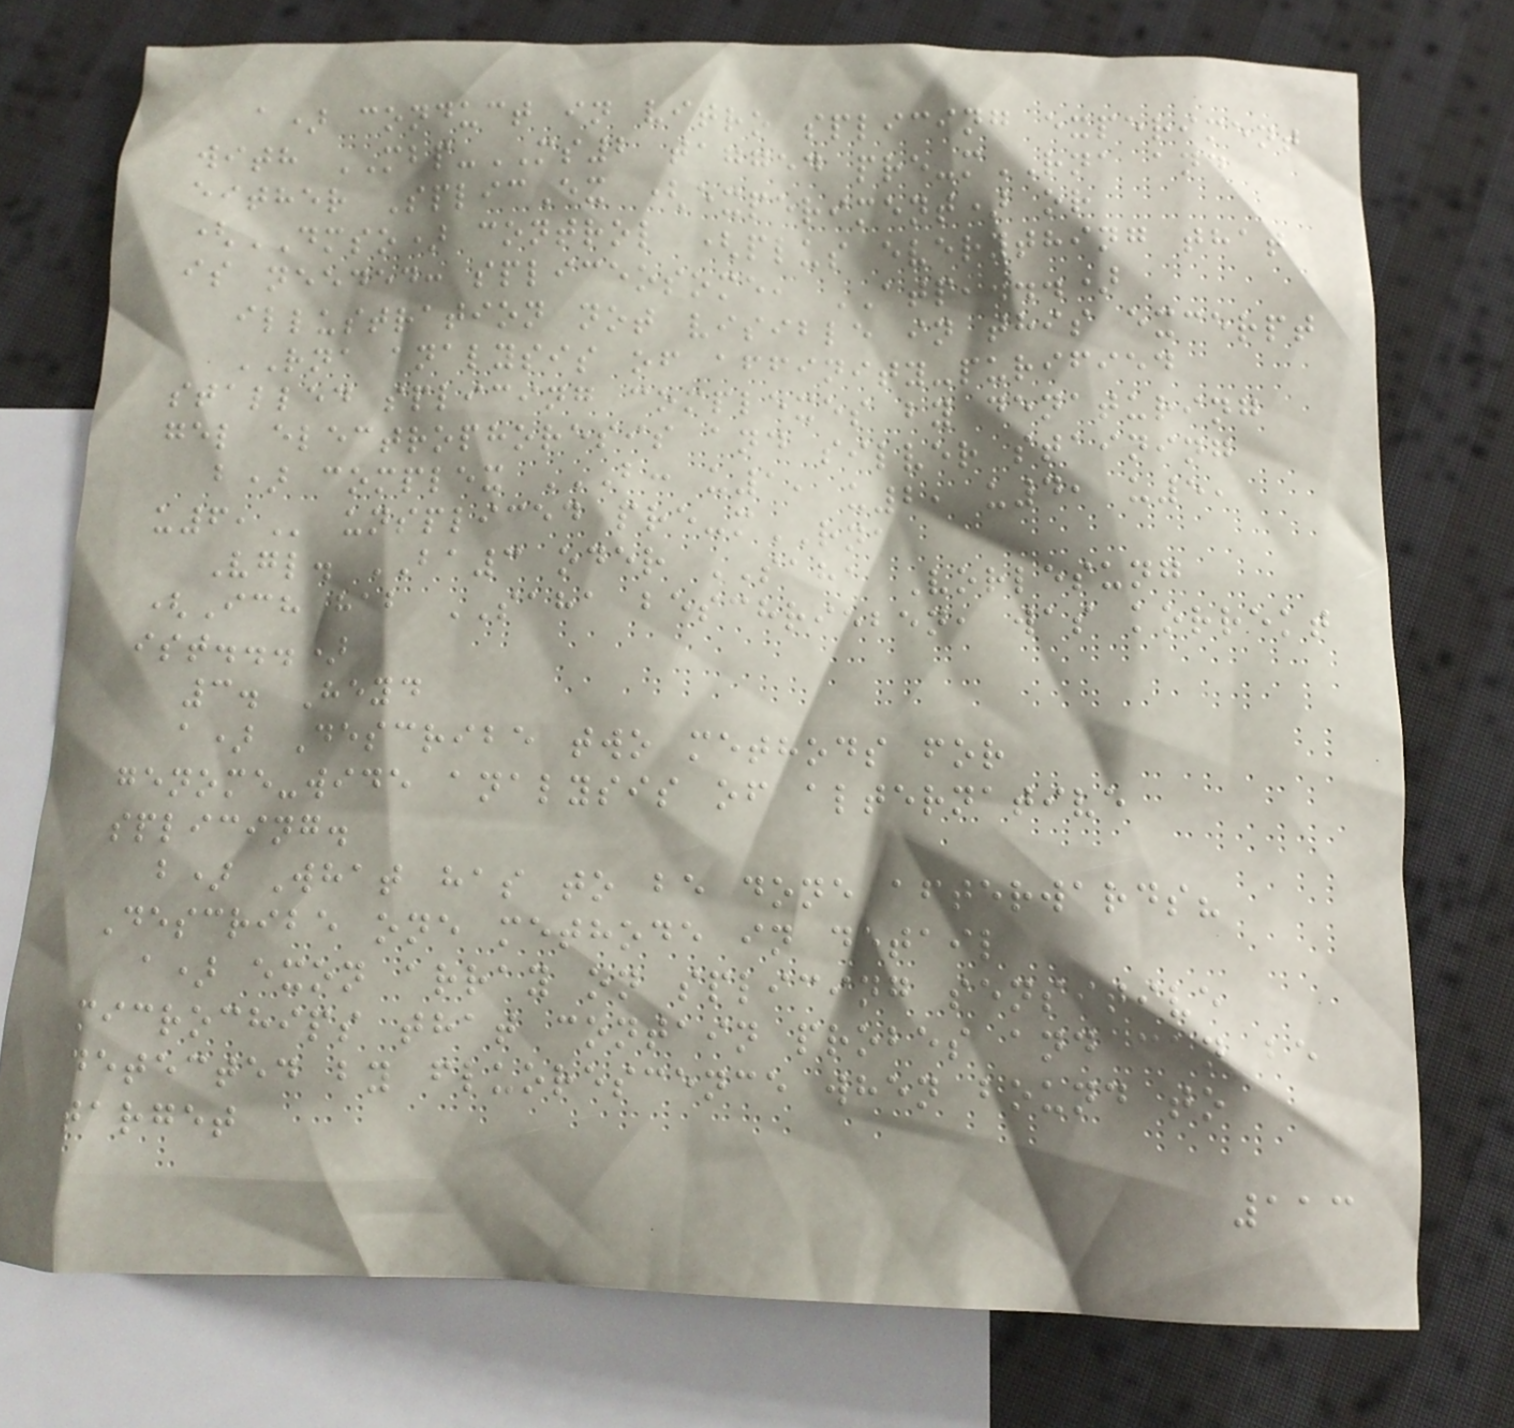a) conduct in vitro splicing experiment
with MBP-MS2 tagged pre-mRNA and
either SplicEx (experiment) or
(DMSO) control (plus everything that
is needed: spliceosome, ATP,...)
illustration not visible in this excerpt
RNA analysis of affinity-purified
stalled splicing complexes by denaturing
gel electrophoresis and silver staining
b) complex B: U1, U2, U4, U5,
U6, unspliced pre-mRNA
Vgl. BA3 oder SAHA Vorlesung
(Ich hab SAHA beschrieben, was korrekt
ist...)
3. Heyd
a) Describe two methods for
genome-wide analysis of alternative
splicing.
b) What has to be done afterwards?
Describe one methode in detail
a) exon array on splicing sensitive
microchips that contain probes and can be
detected by fluorescence when bound to
target
113
